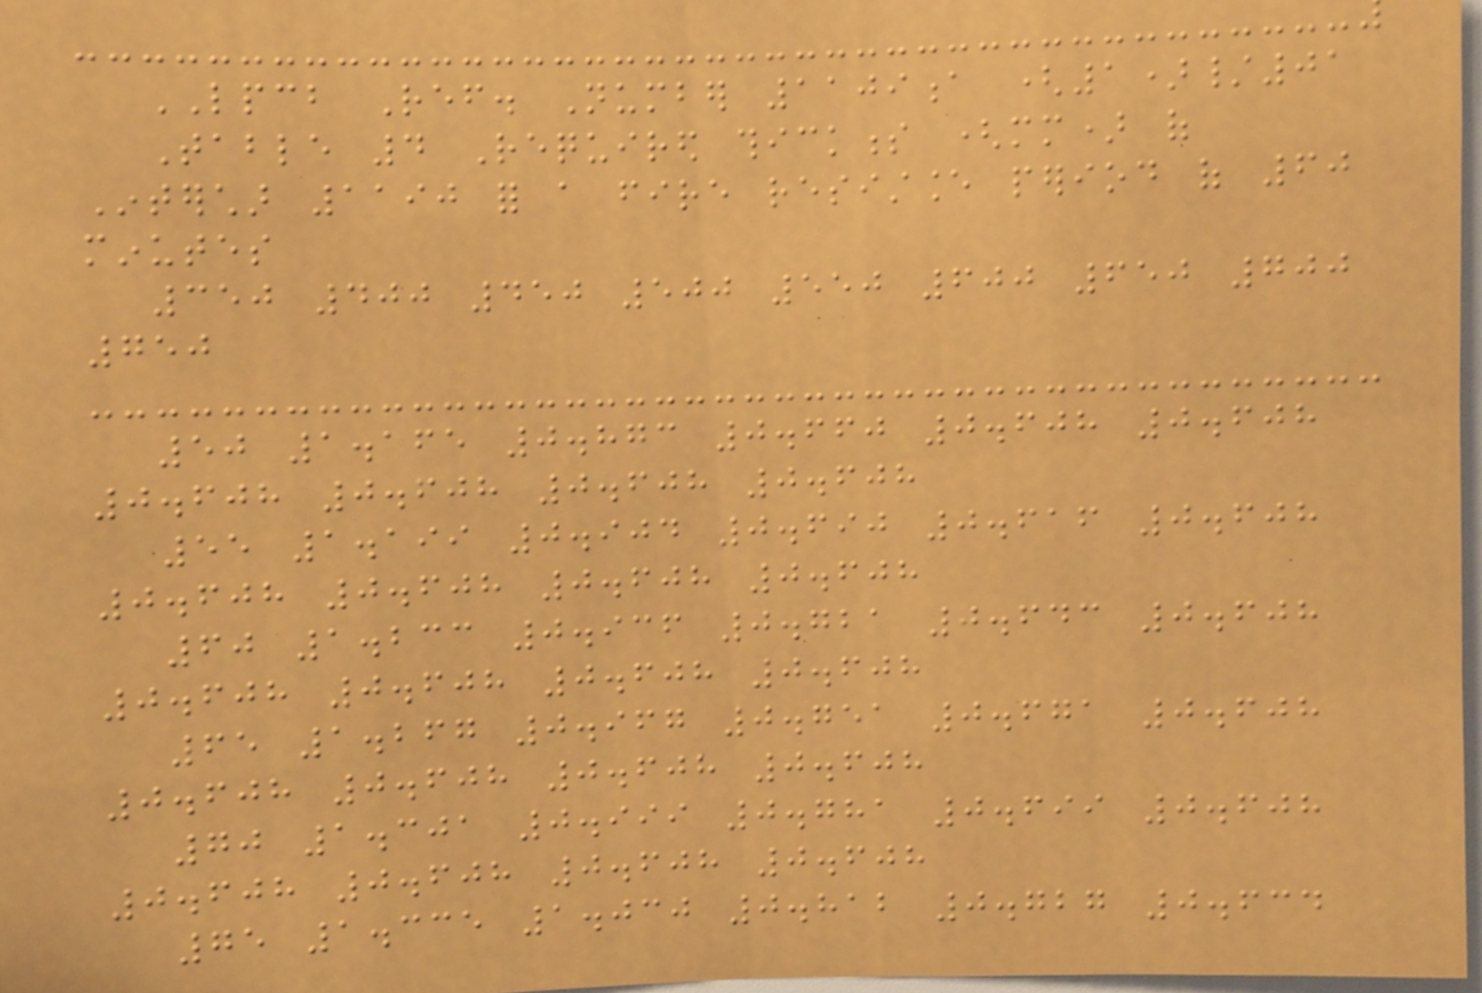LPCB Ref. Number 1109a (1)/01
Table 4 Required thickness (mm) of
Interchar 1190 for a fire resistance period of 60
minutes
350 400 450 500 550 600 650 700
750
50 1.165 0.873 0.660 0.608 0.608
0.608 0.608 0.608 0.608
55 1.199 0.904 0.690 0.616 0.608
0.608 0.608 0.608 0.608
60 1.233 0.936 0.721 0.643 0.608
0.608 0.608 0.608 0.608
65 1.267 0.967 0.751 0.671 0.608
0.608 0.608 0.608 0.608
70 1.301 0.999 0.781 0.699 0.608
0.608 0.608 0.608 0.608
75 1.335 1.030 0.812 0.727 0.634
